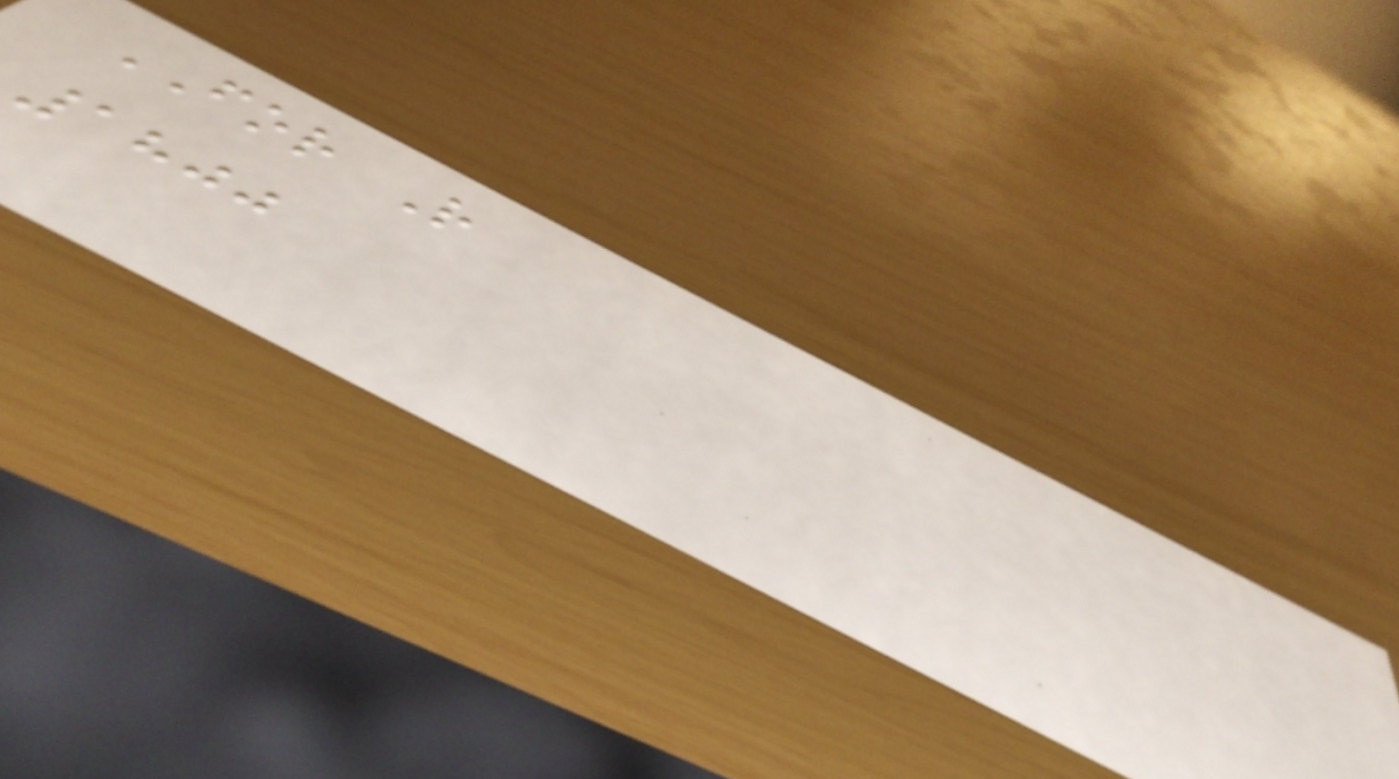FOR R
1800
